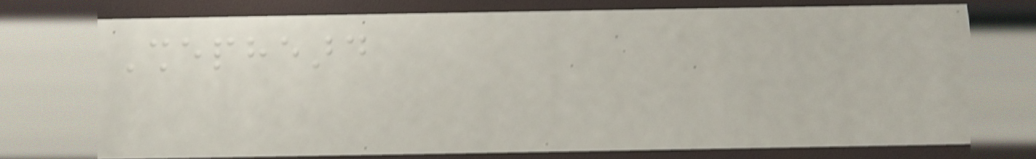Shepheard
